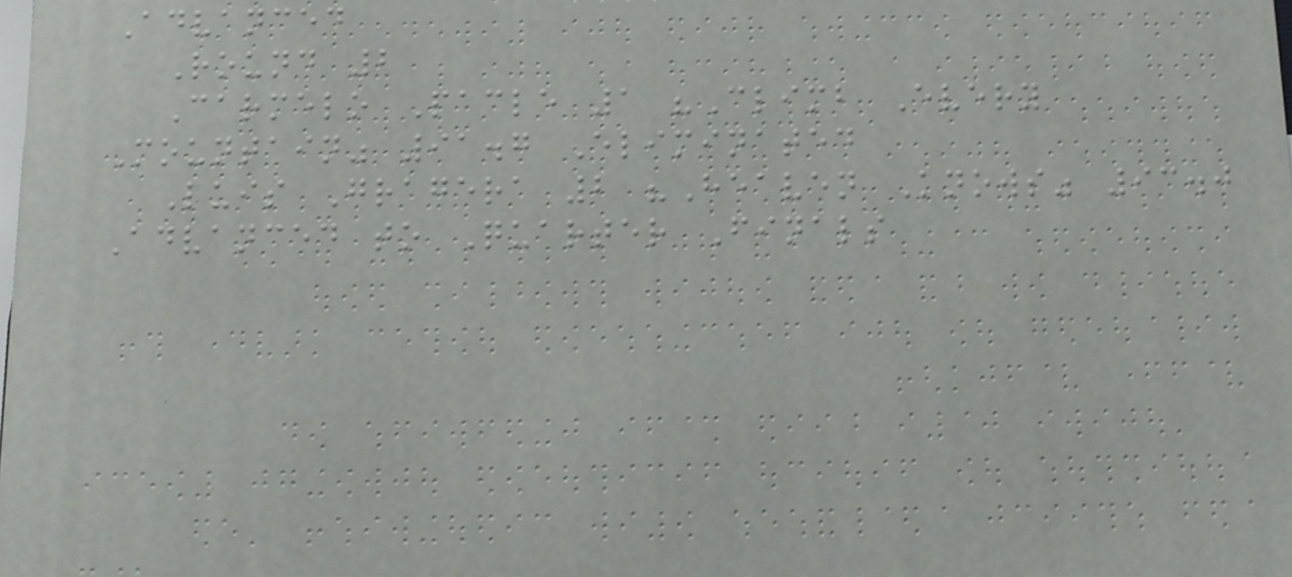Advanced
Round 2
Carmelo Pacle 1 "Climb Every
Mountain" 91.7 Eliminated
Luis Gragera 2 "Heaven Knows" 93.0
Advanced to Quarter Finals
